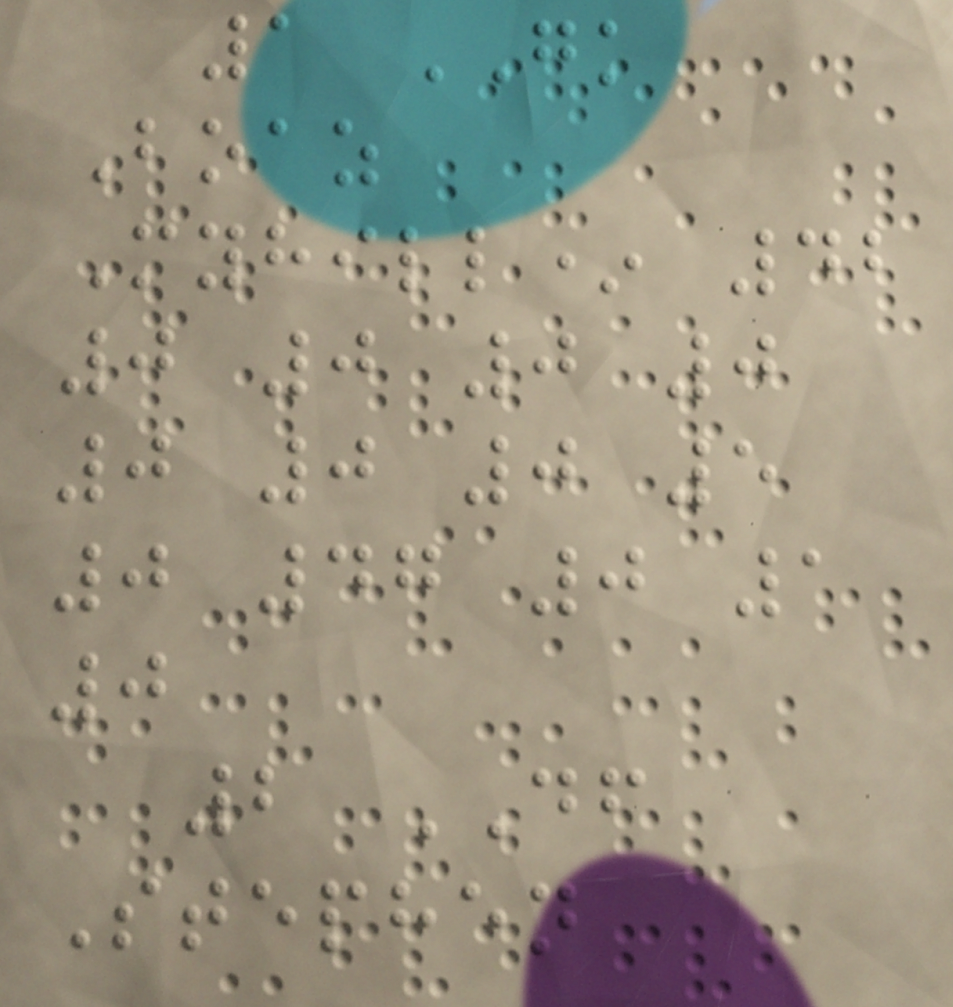1 GK
Boaz
Myhill* 42
0 0 0 0
0 0 0 5
0 47 0 1
0
2 DF
Stephen
